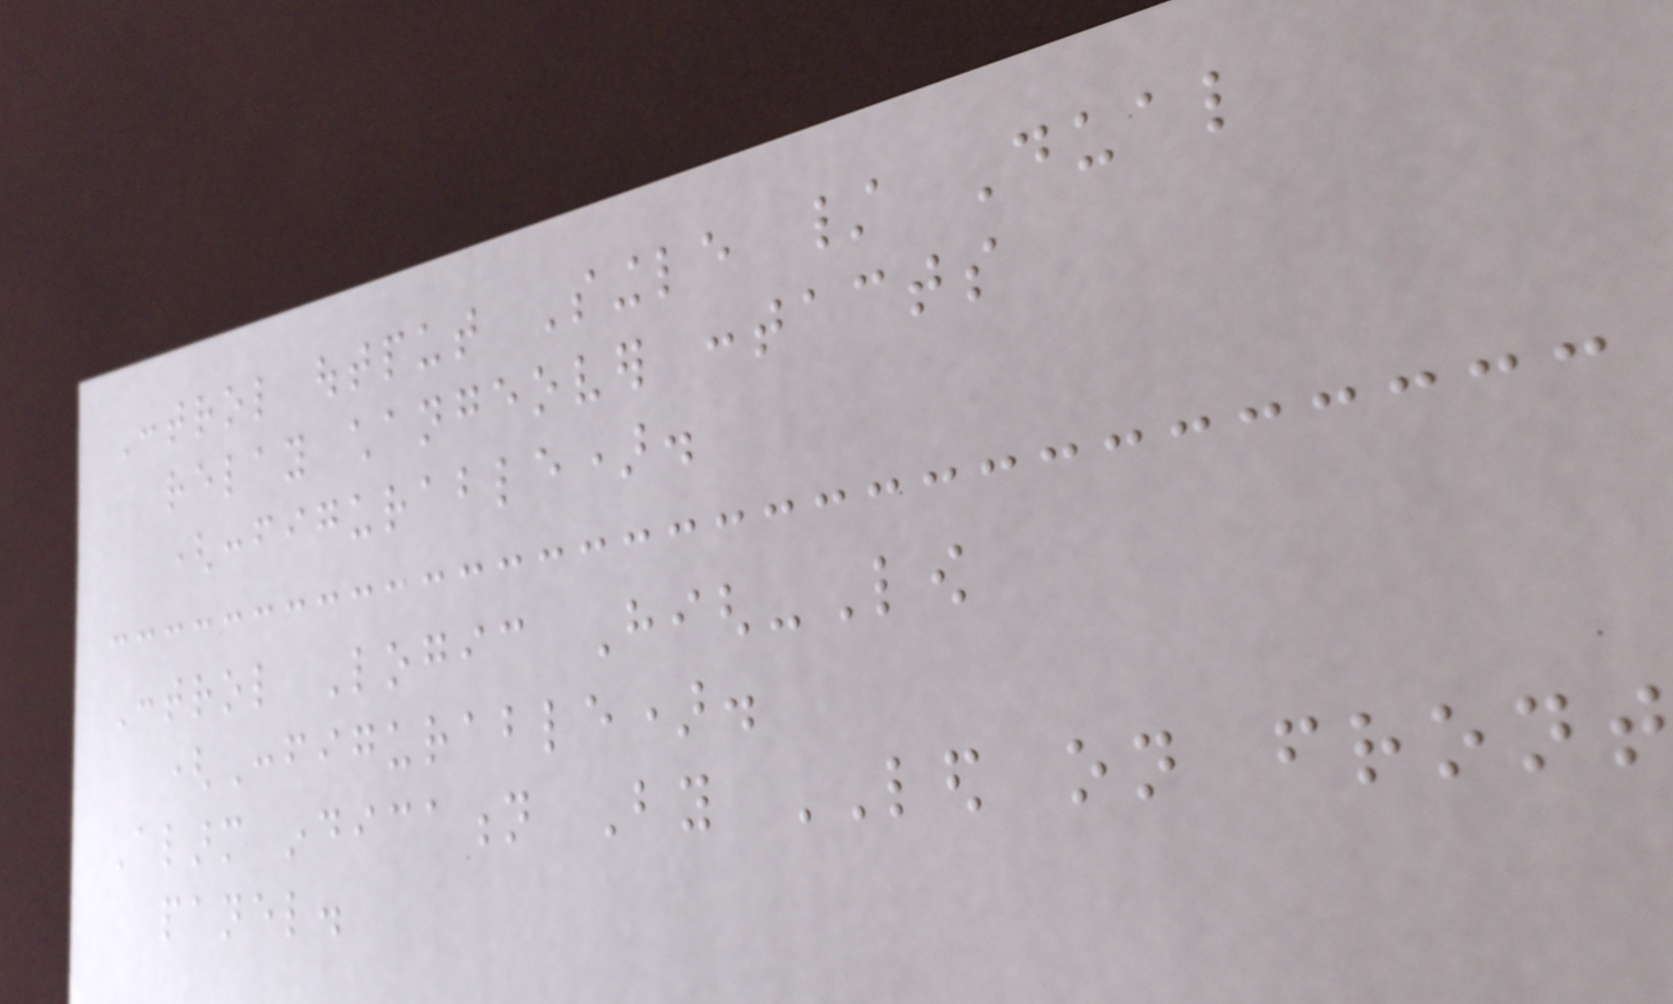Control output Single / Dual
relay changeover contacts
(configurable).
Control Logic High-Low
(Configurable).
Alarm indication By LED on front
panel.
